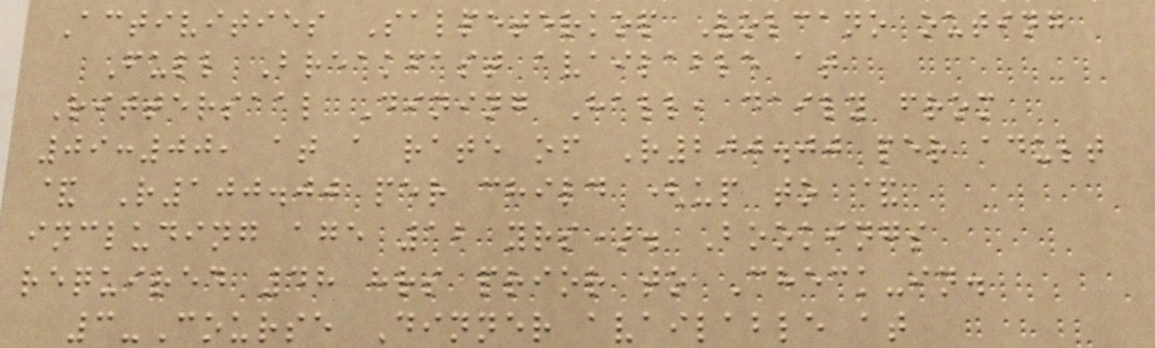Activities Salpeterkop Volcano outing
Full Breakfast available at
Rittersaal Dining Hall, daily from
09:00, at a rate of R200.00 per adult
& R100.00 per child (up to &
including age 12 yrs). Bookings
required 48 hrs prior to Check-in.
3-Course Dinner available at
